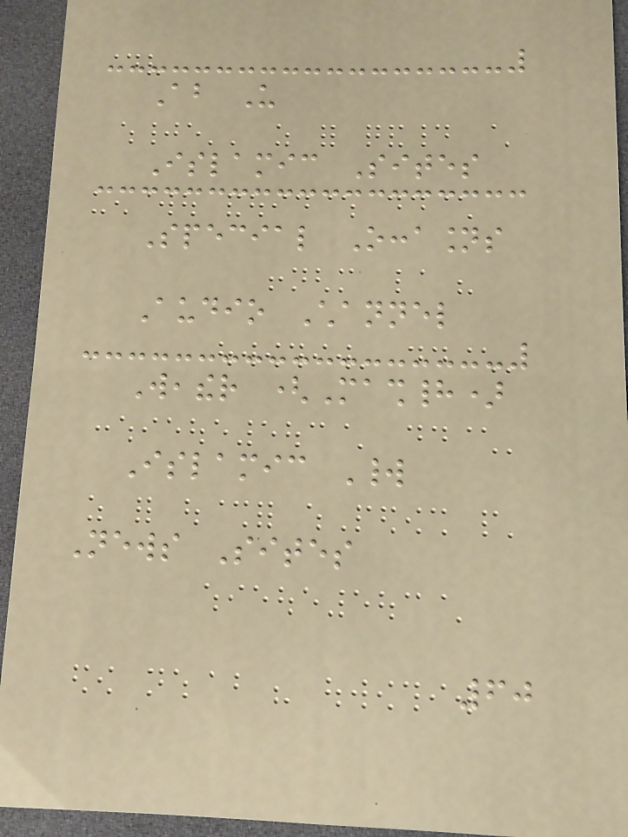About Us
Islamic Sites
Special Occasions
Audio Channel
Weather (Mashhad)
Islamic World
News Sites
60
